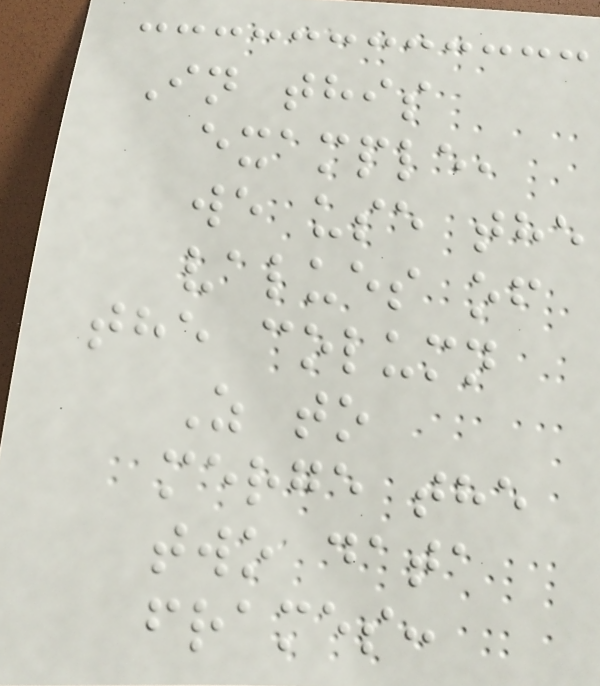In this
example,
we use the
values of
the column
Z to
merge the
two data
frames:
